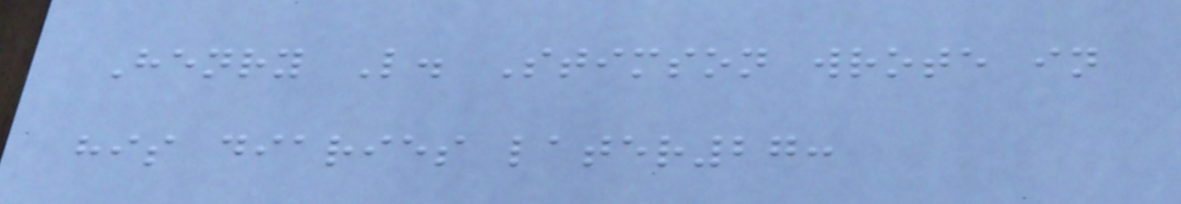Henry L. Stimson wrote in
his diaries later27:
